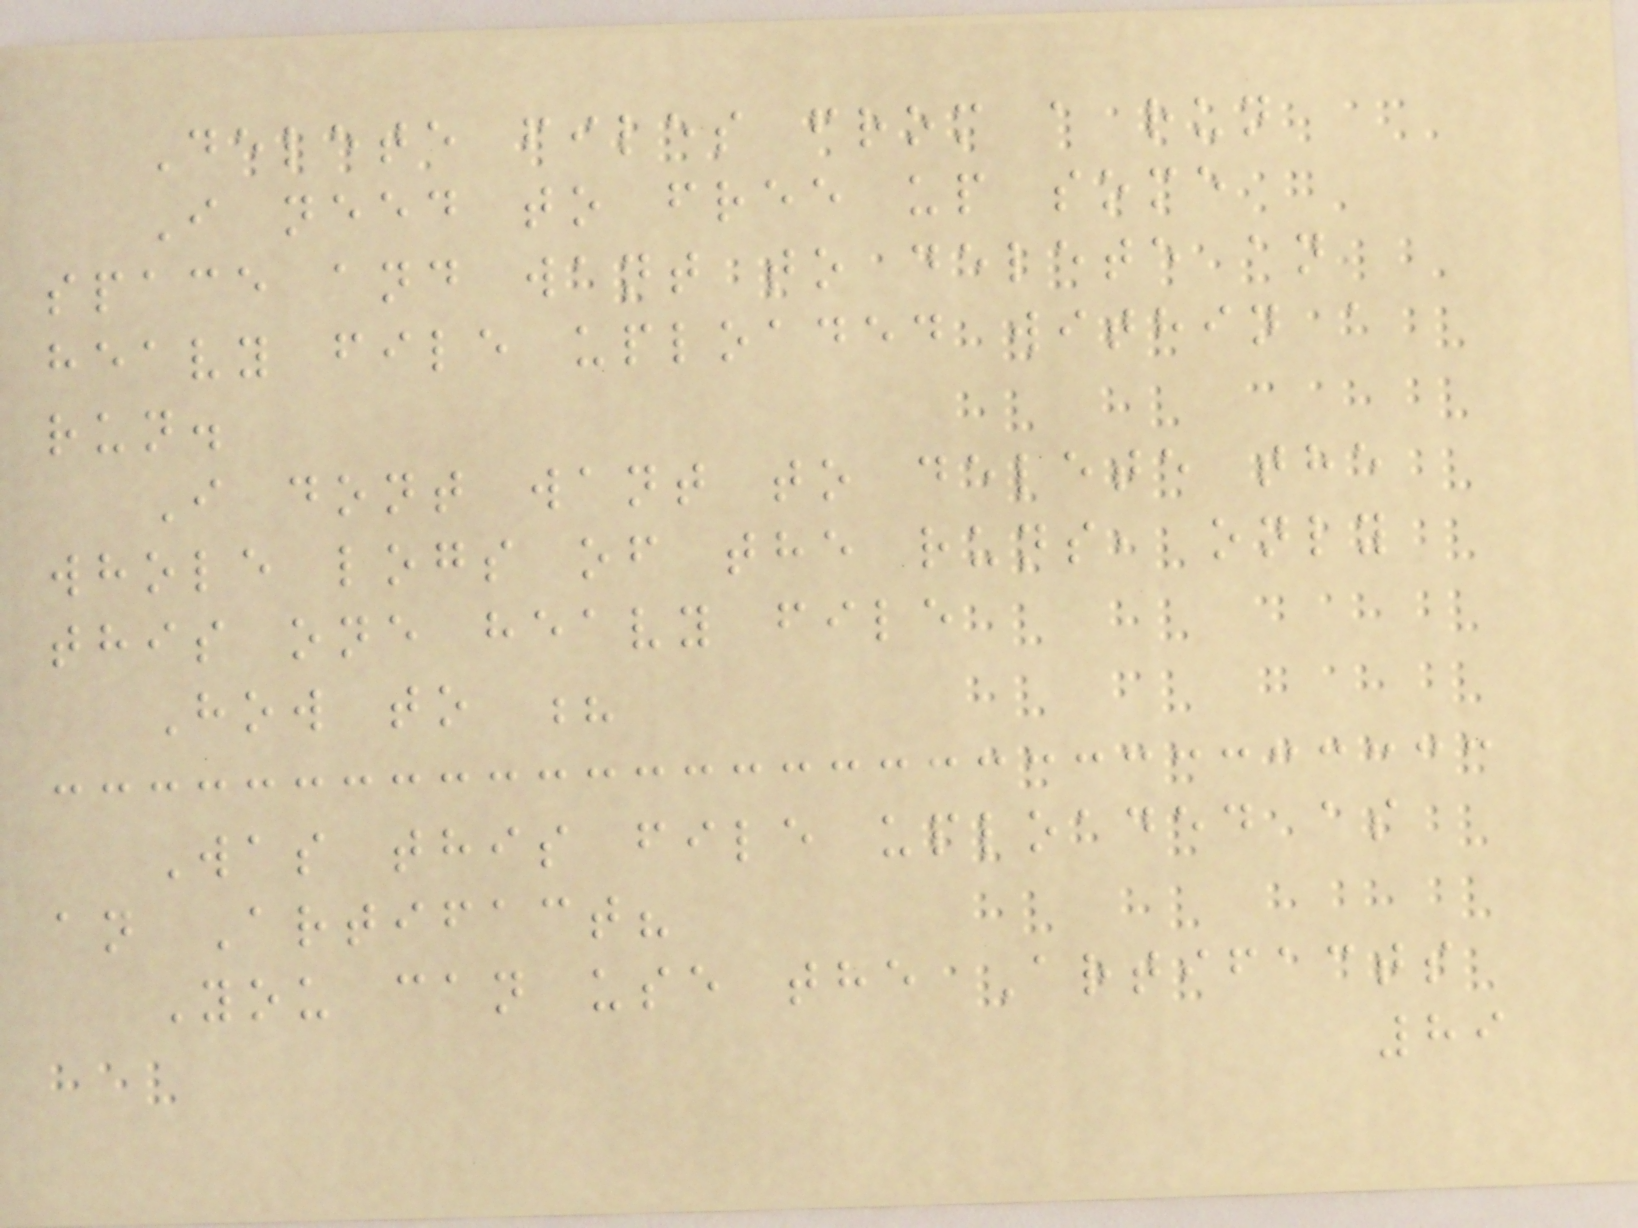Delete files from a run
I need to free up some
space and want to delete an
heavy file uploaded within a
run.
I dont want to delete the
whole logs of the runs, only
this one heavy file
How to ?
Was this file uploaded as
an Artifact?
You can use the Artifacts
89
